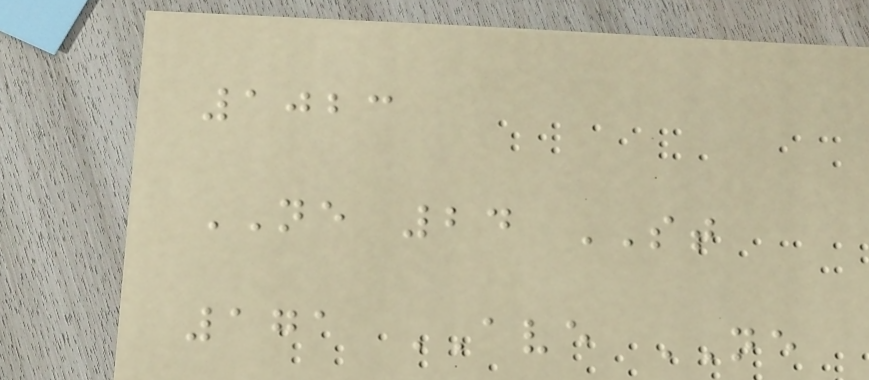1023
NE 24 ST
171 AVE NE
